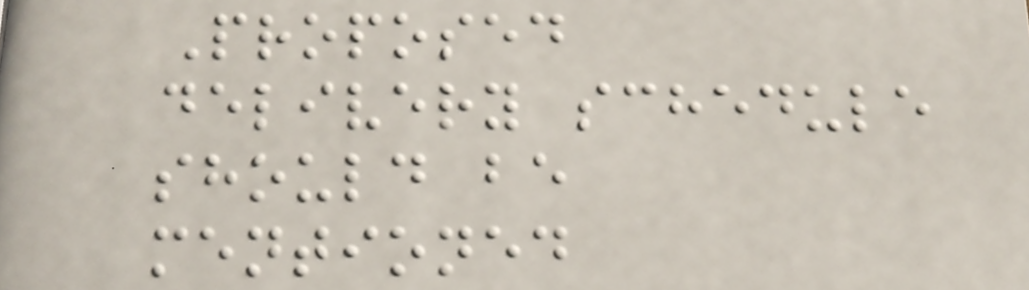Proposed
delivery schedule
should be
mentioned
